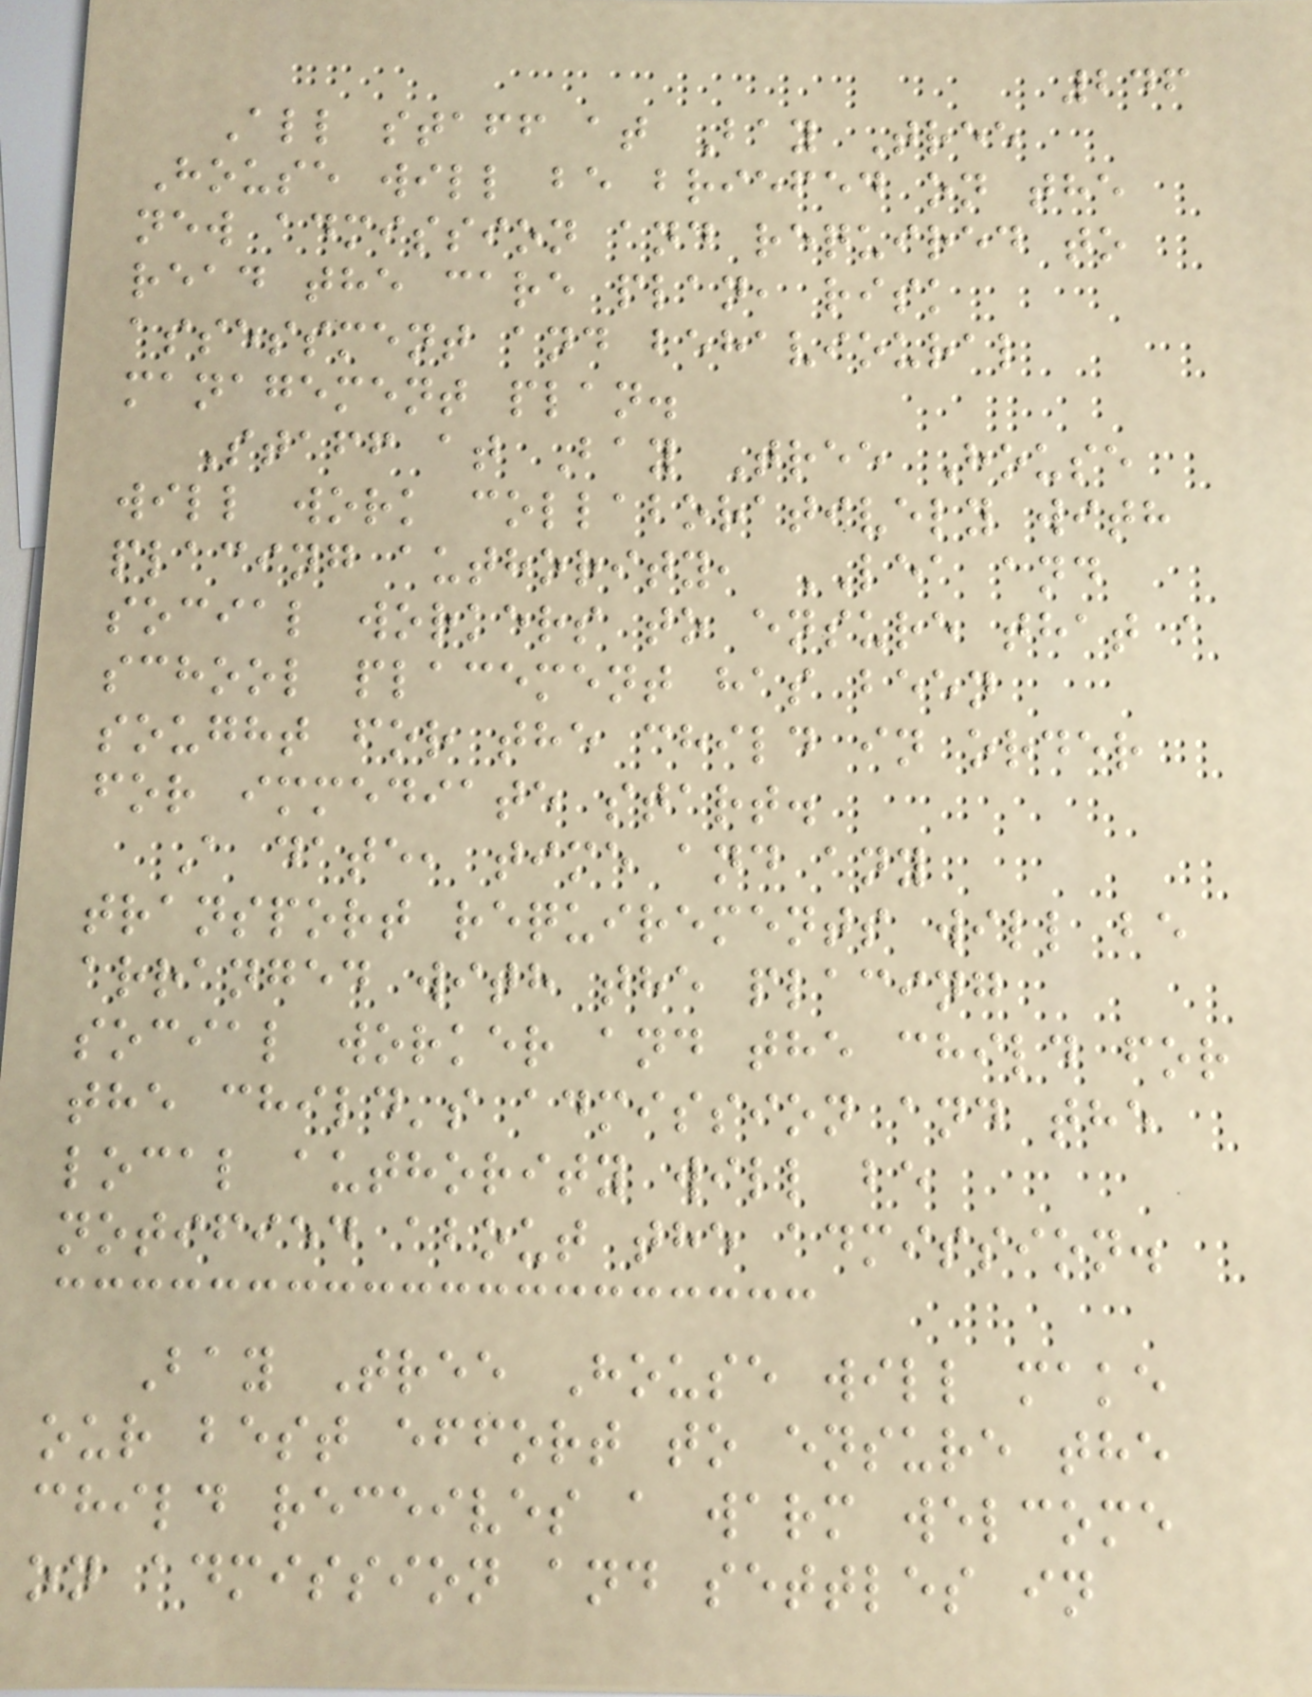246
All staff at Bay Tree
House will be briefed on the
new admission and required to
read the care plan, risk
assessment and behavioural
management plan.
Staff at Bay Tree House
will work collaboratively with
placing authority, LEA and
social workers to ensure that a
school placement has been
sought for the child in order
for immediate start.
A date, time and any
transport requirements will be
arranged with the placing
social worker and the child for
the child's admission and the
local authority will be
notified about the admission.
Bay Tree House will make
our best effort to ensure the
child receives a warm welcome
on admission and settles in
